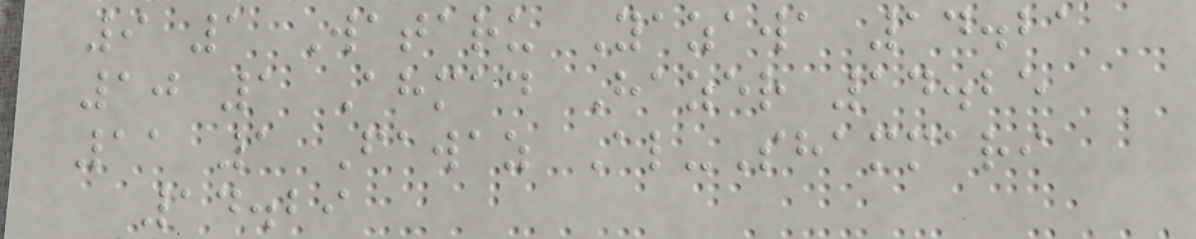9 1 Wataru Yazawa 14.21
10 1 Ahmad Hazer 14.25
11 1 Fawaz Al-Shammari
14.29
